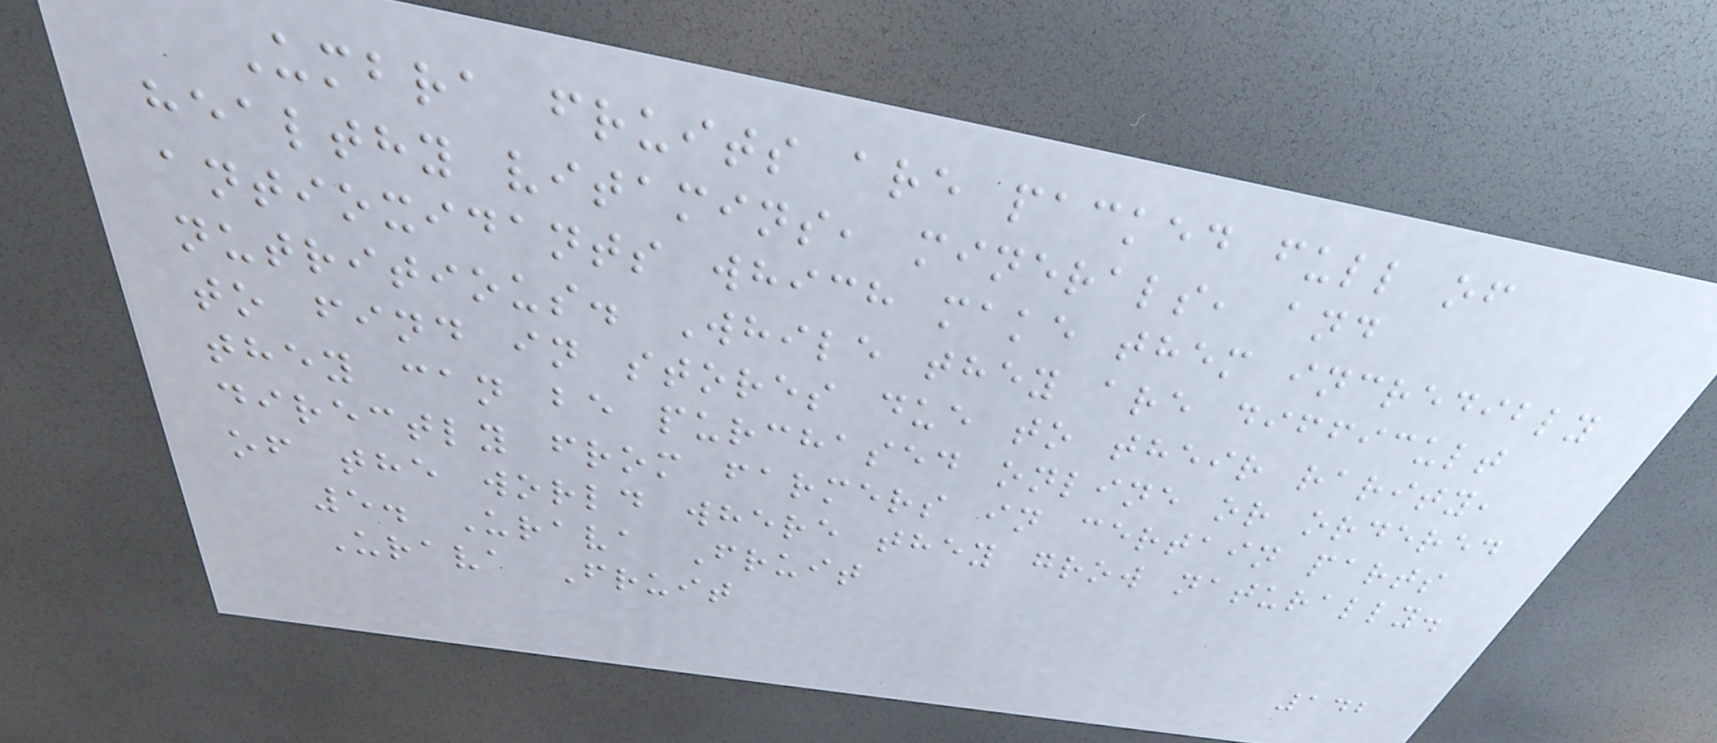Umbra fruits are packed full of
healthy vitamins, minerals, and
antioxidants which make them incredibly
nutritious. While they are difficult
to find in stores due to their rarity,
they can be purchased online or ordered
directly from farmers in certain parts
of the world where they grow naturally.
5. Urava Fruit
Urava Fruit
142
